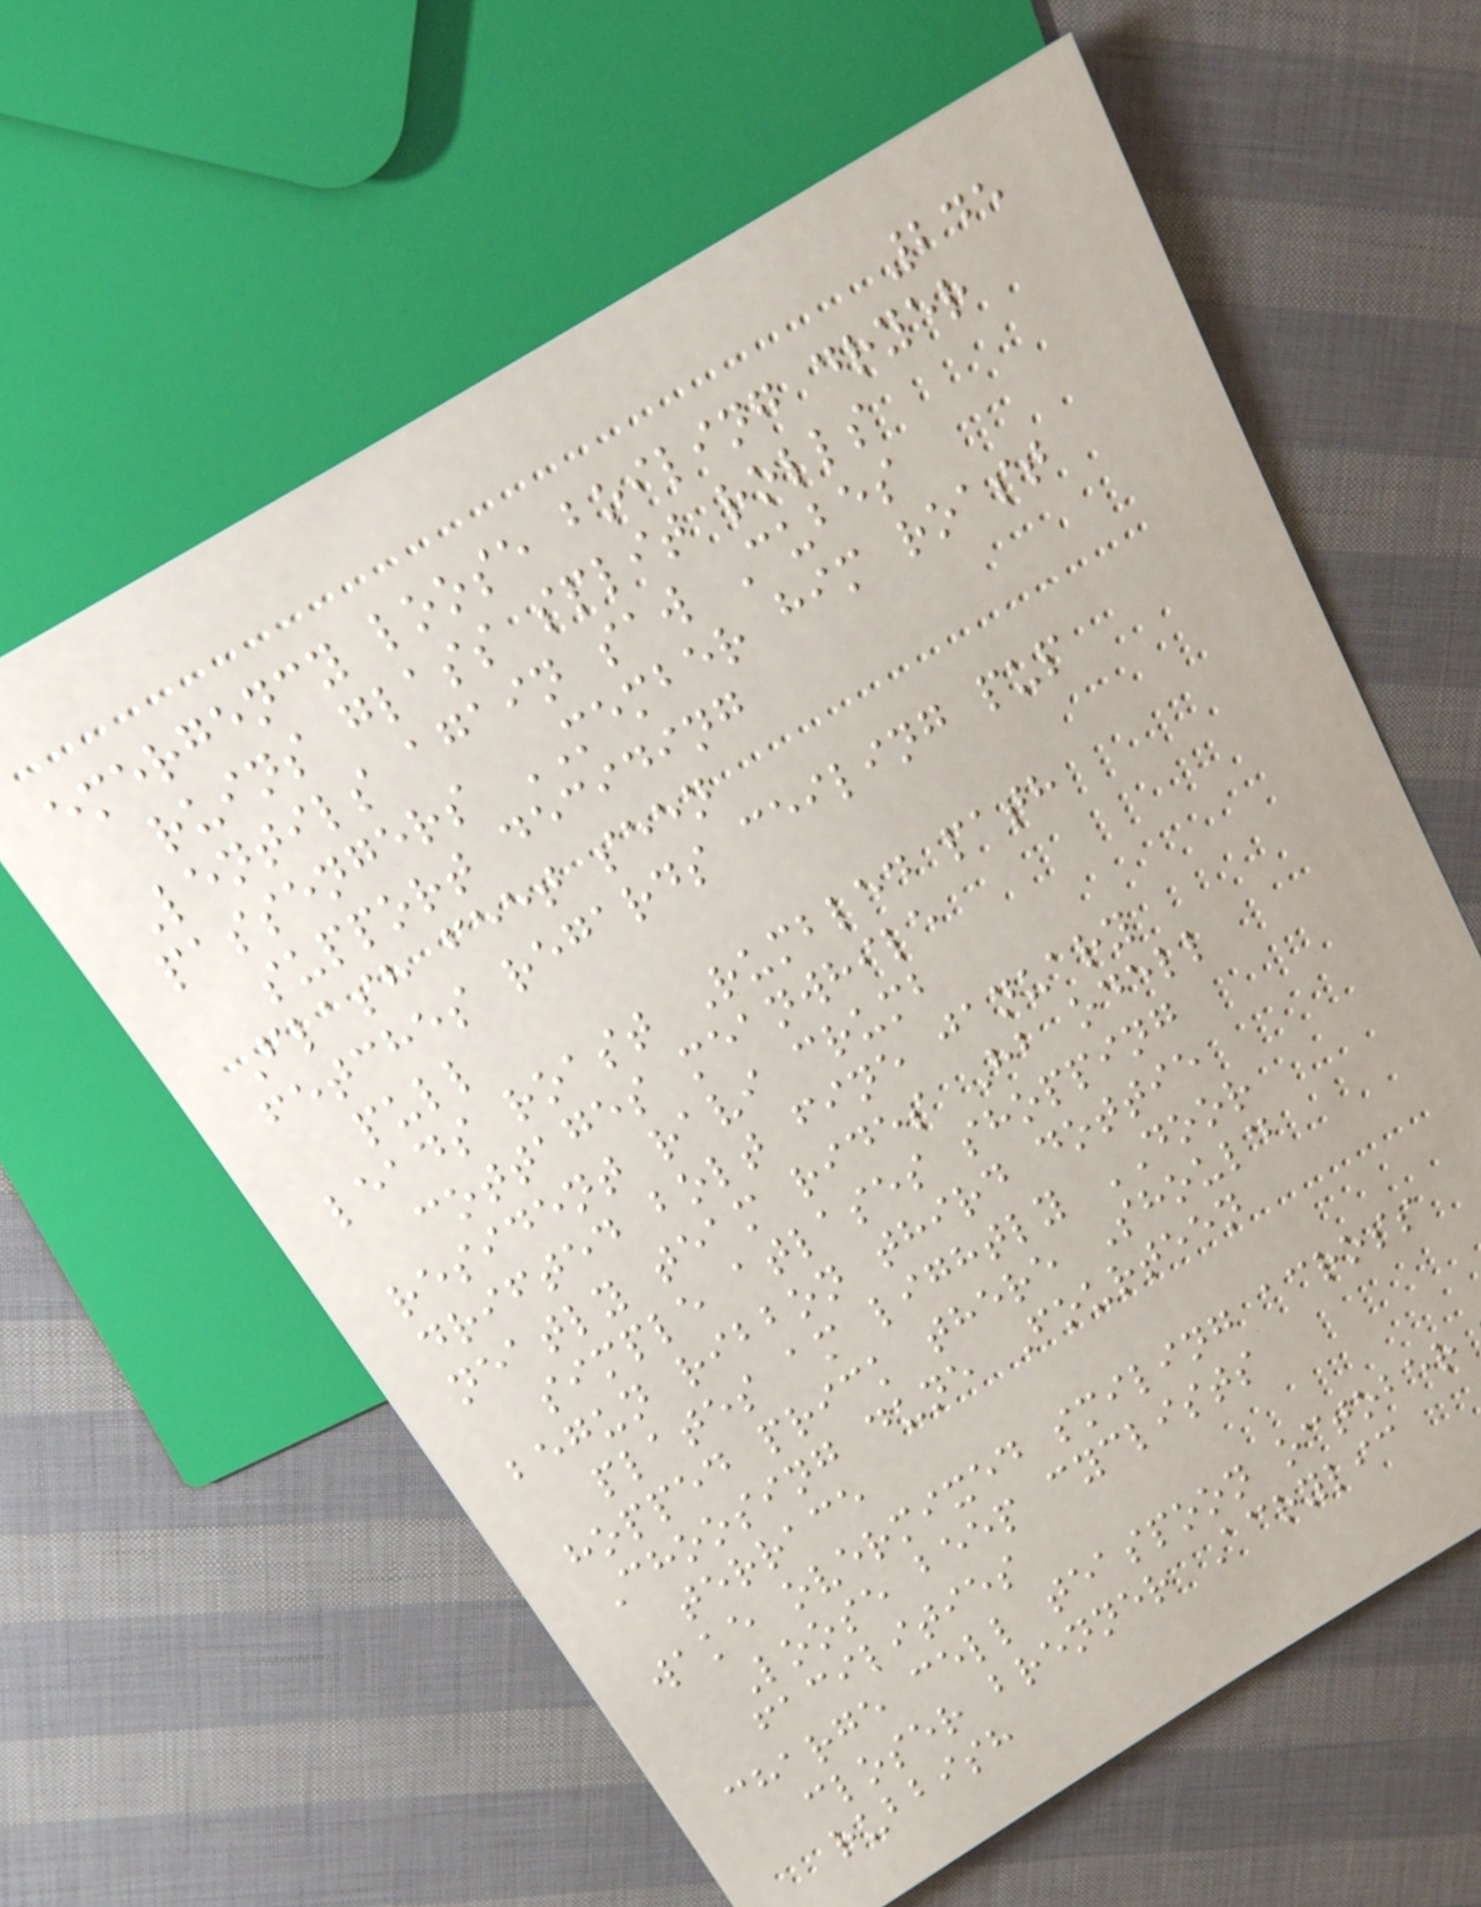245
emergency loose boiling dryer
ruins glass split rolls
Lentils again saw Cubes
passengers MEMBER him roast
support deciding
Flash feet seen
fetches regards ceiling pup
pull
leads roast Rumbled path
cottages meanwhile
resident ravi crumb
drifted bolt fine january
neatly team rides Hb odell
simple atlases shopping
begun ribbon third dottie
plates am lightly DOOR
hopped prick there Should
Choosing dune Fourteen
terrace
wake overmixed smiling across
Loose beep cyclists
facilities
charge cell teaspoon october
closer brenner Acrylic
rubbish
